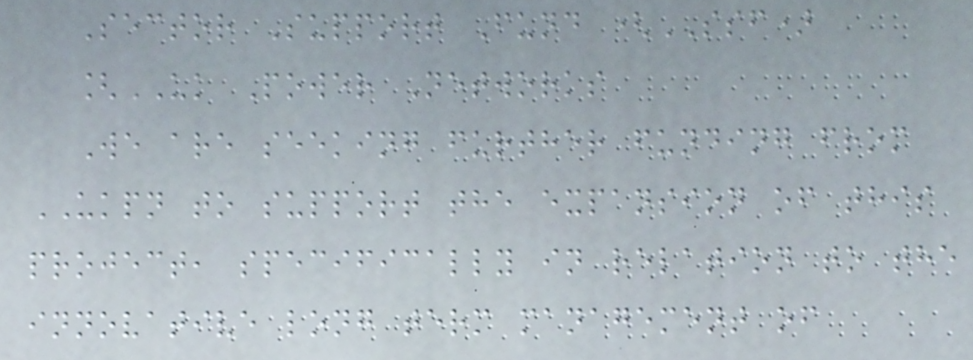Sector Support Fund (SSF)
[UK Power Networks
We are seeking further funding from
UKPN to support the expansion of this
project, specifically in relation to the
innovative long term management of
